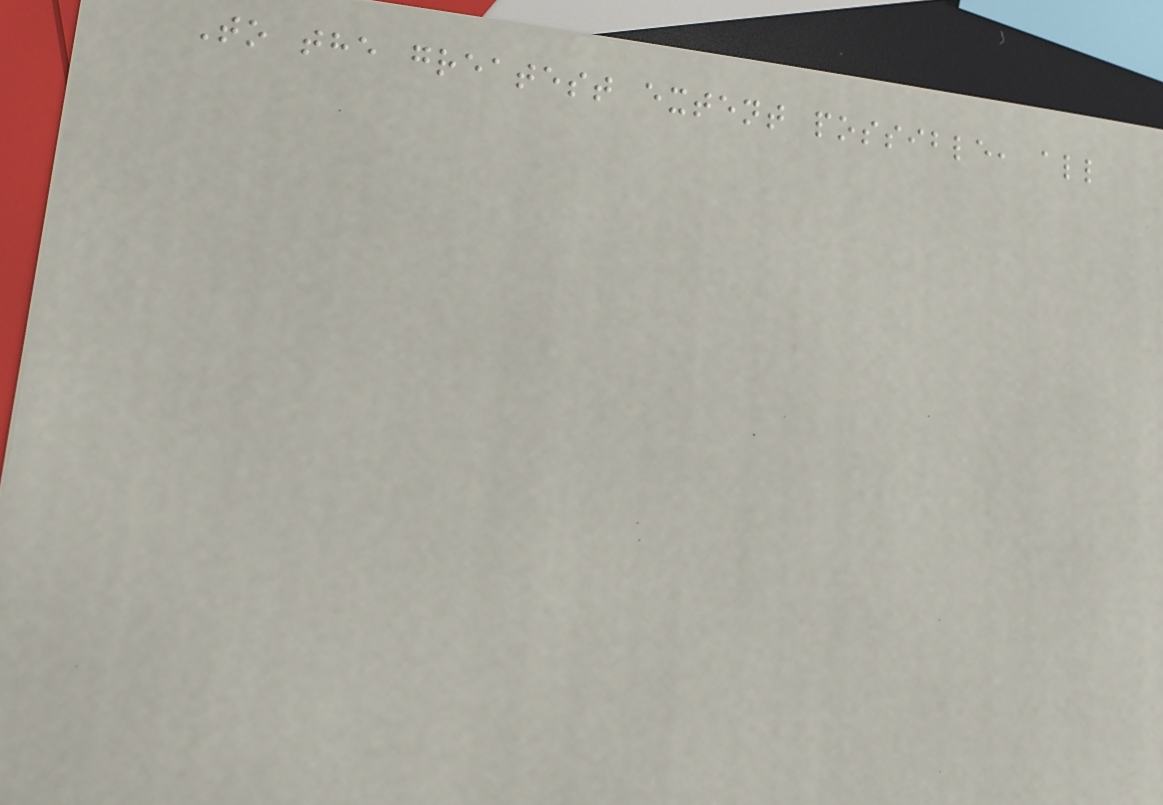To the greatest extent possible, all
